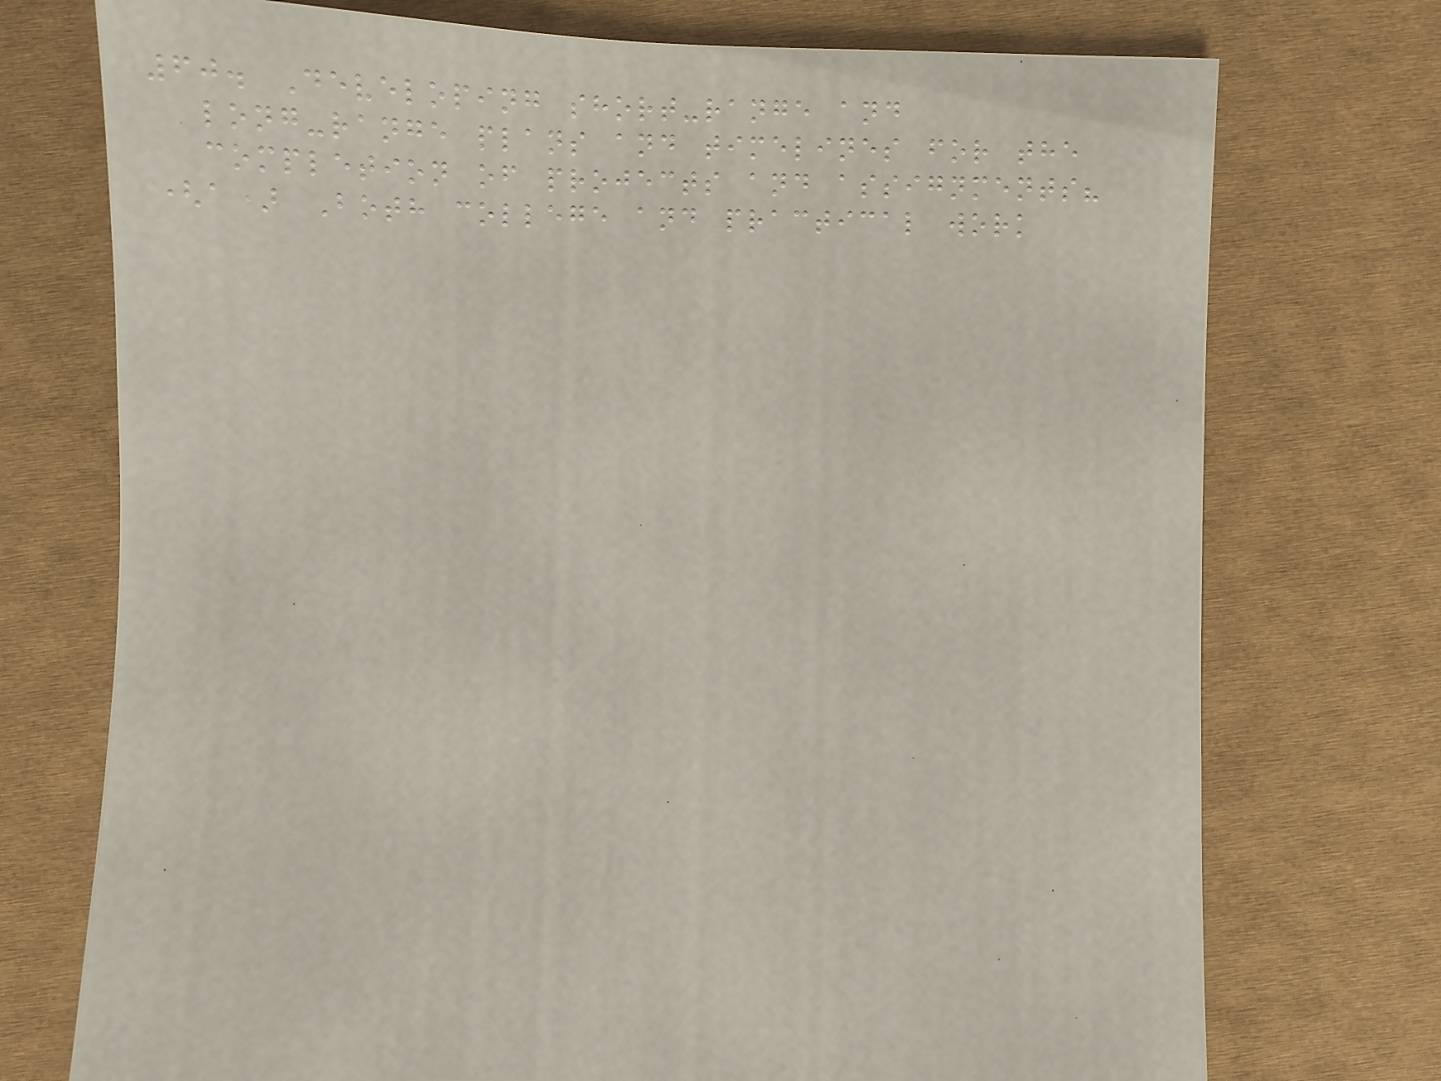60. Developing short-range and
long-range plans and timelines for the
completion of projects and assignments?
(a) Both college and practical work
